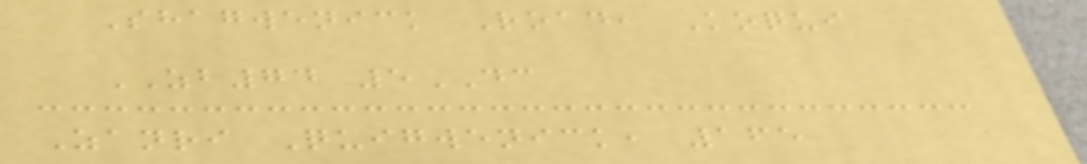Shagwenick Road, Koqui
ZB74 5DC
Zanri Quigwenick, 165
